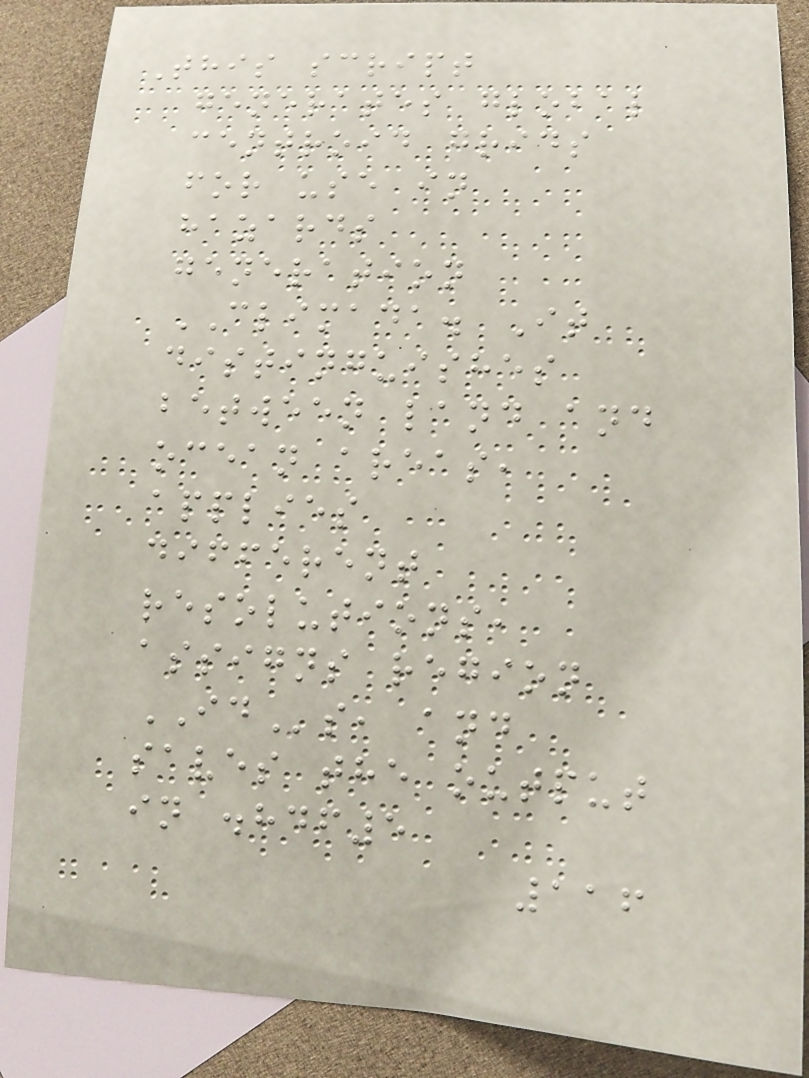This script
generates global
centroid grids
for use in
hazards
generation
CLIMADA. It
distinguishes
between land and
ocean areas,
applies
different
resolutions,
assigns region
IDs, and
saves the output
in .hdf5
116
